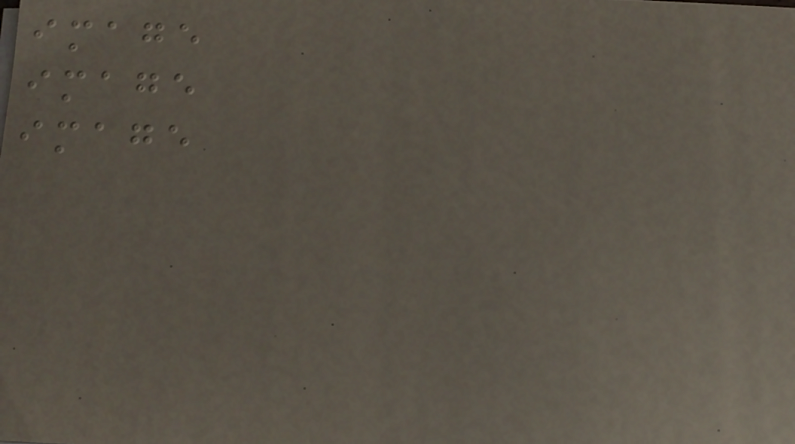image
image
image
